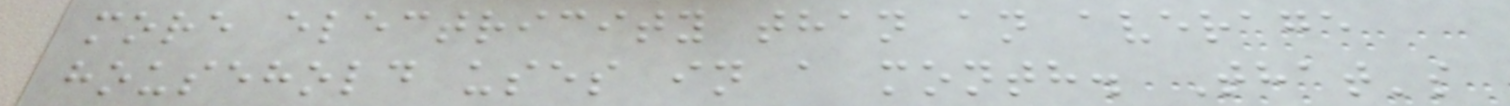more electricity than an average
household uses in a month. That's
